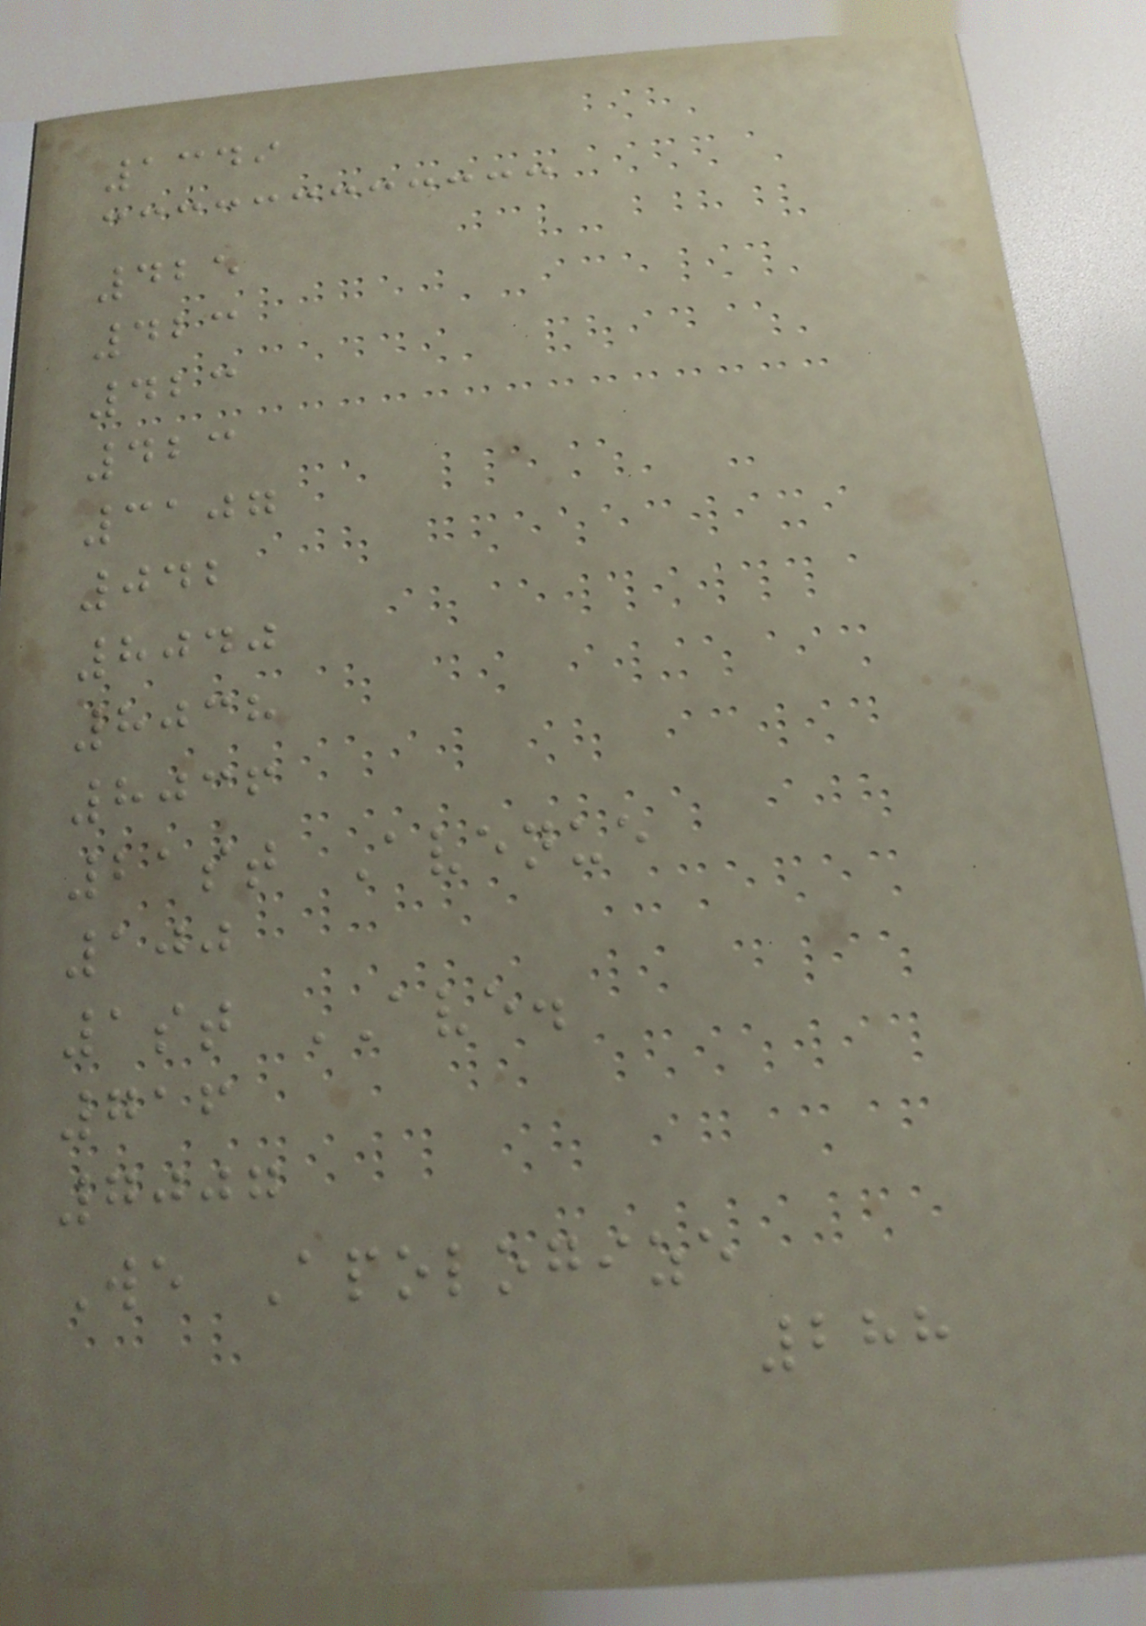1349
425
423
423
423
3107
042
8040
8038
8036
21st Avenue
100
1st AVE.
716
7007
We Apologize
288
